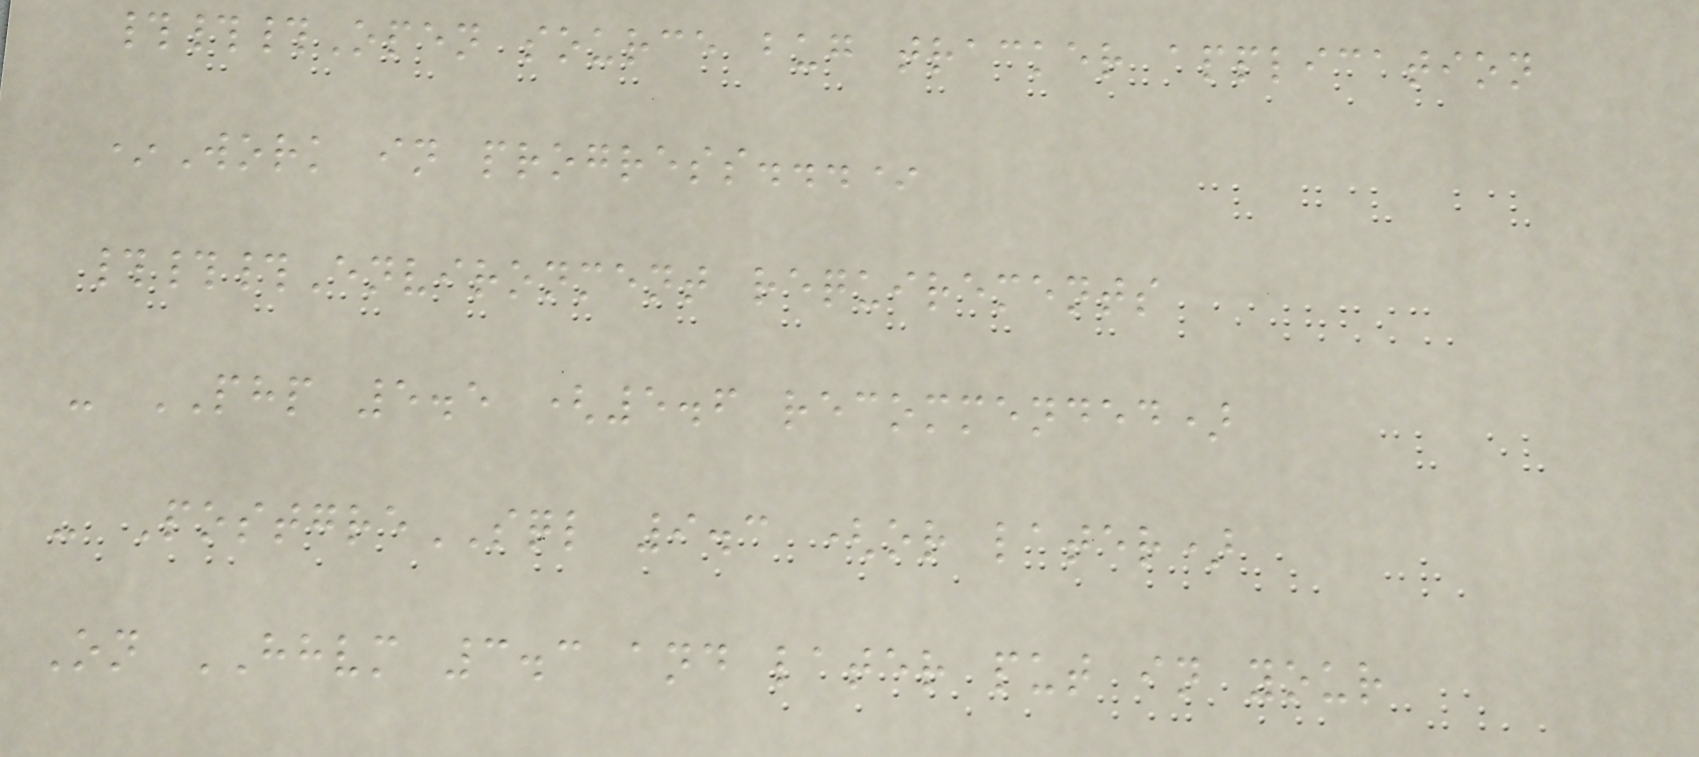###Open source bug tracker application
*Work in progress...*
###Environment requirements
- PHP 5.5 (5.6 recommended)
- PostgreSQL 9.3 (or later)
On HHVM 3.3 and later put in your
